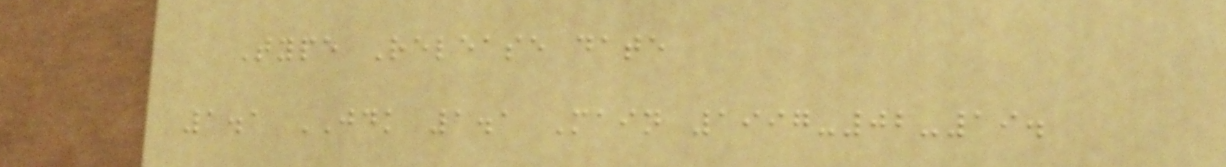Type Release date
1.1 JDK 1.1 Main 1997-02-19.
